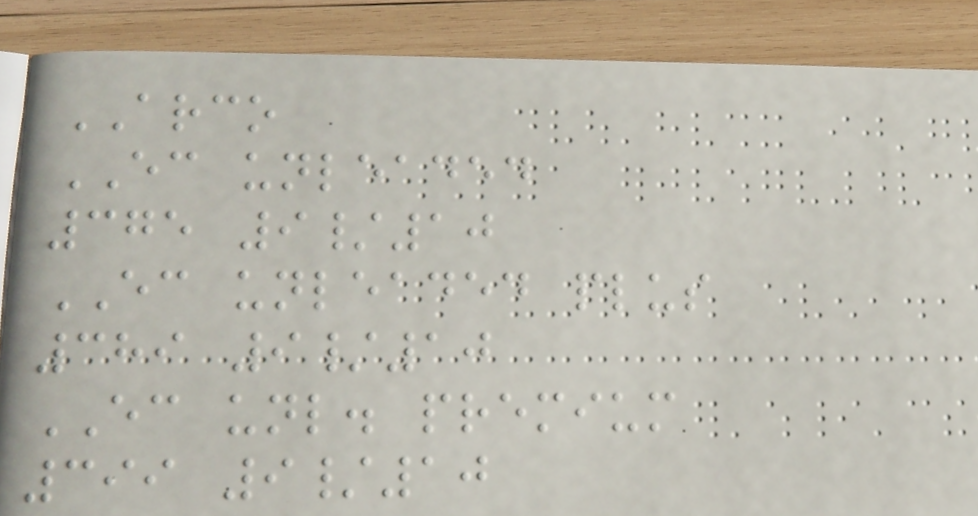ARCO
EC unleaded
375 9/10
EC unleaded plus
389 9/10
EC unl. premium
399 9/10
